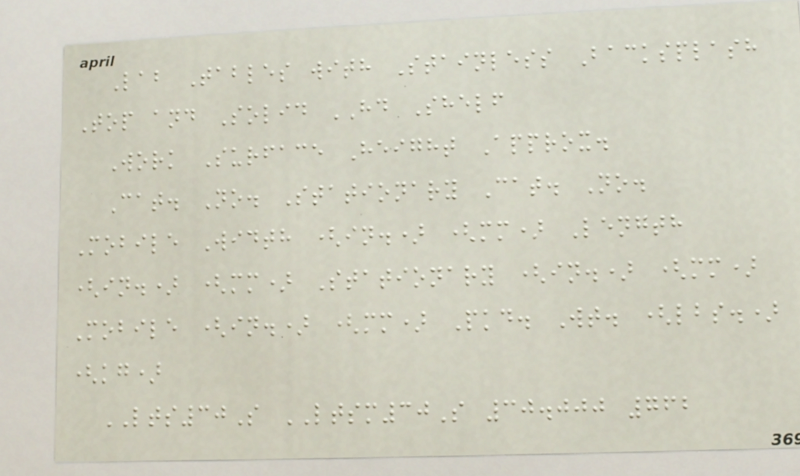Lab Tables with Stainless Backsplash
Top and Solid HD Shelf
Work Surface Height Approx.
Cat. No. Stationary Cat. No.
Mobile Width (in.) (mm) Length
(in.) (mm) Stationary (in.) (mm)
Mobile (in.) (mm) Pkd. Wt. (lbs.)
(kg)
LTS30S LTSM30S 30.000 762
